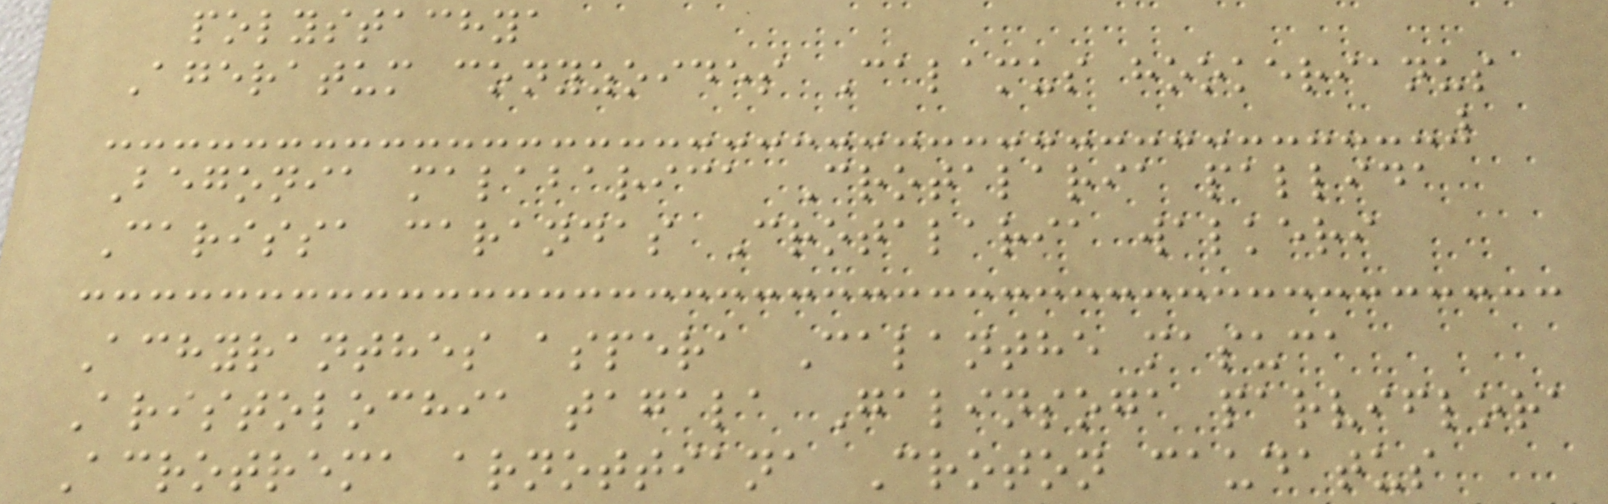polystachya
Ageratum conyzoides Calamus hookerianus
Begonia malabarica Crotalaria pallida
Carissa carandas Crotalaria walkeri
Achyranthes aspera Calanthe masuca
Aristolochia tagala Galinsoga parviflora
Acrotrema arnottiana Croton caudatus
